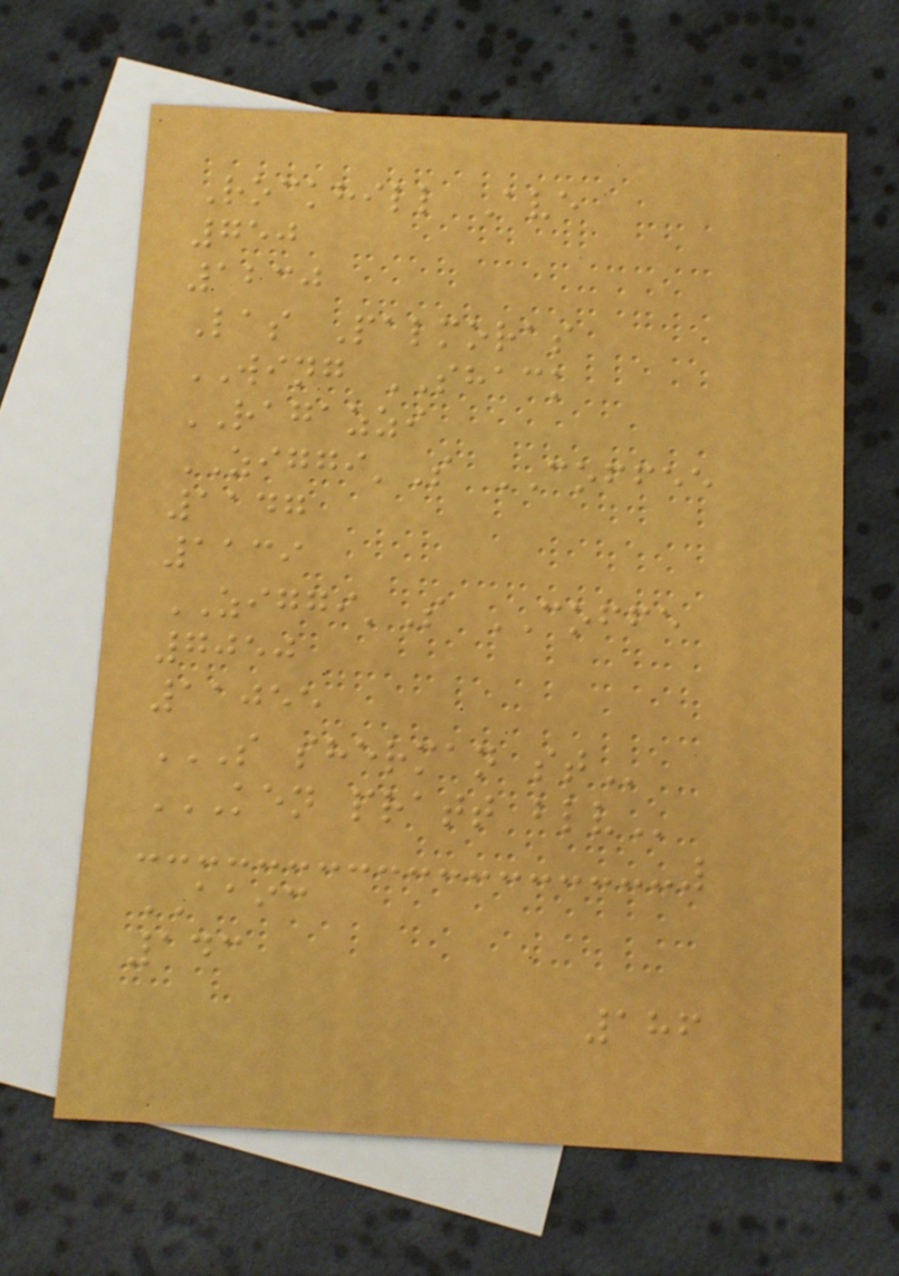Rockhill Ave
750
1230
Las Palmoras
WING SHACK
RAGAZZI
ZIGGI'S COFFEE
1147
1139
ZIGGI'S COFFE
7050
11055
S SHERMAN ST
KEN PRATT BLV
AAIC
143
186
